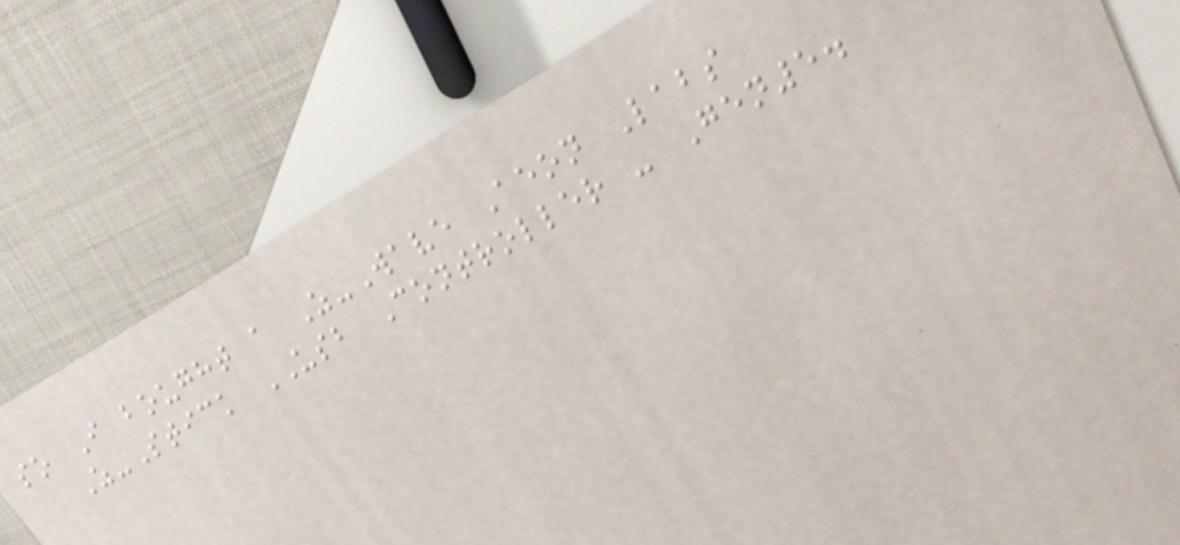so I bought a Z-Wave Aeon Labs
Z-Stick USB Controller - Gen5.
